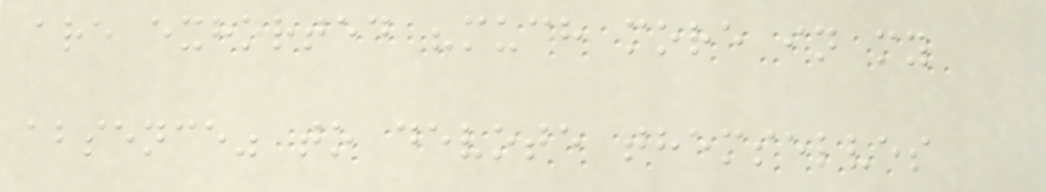are exhorted "much more in my
absence" to devote themselves
